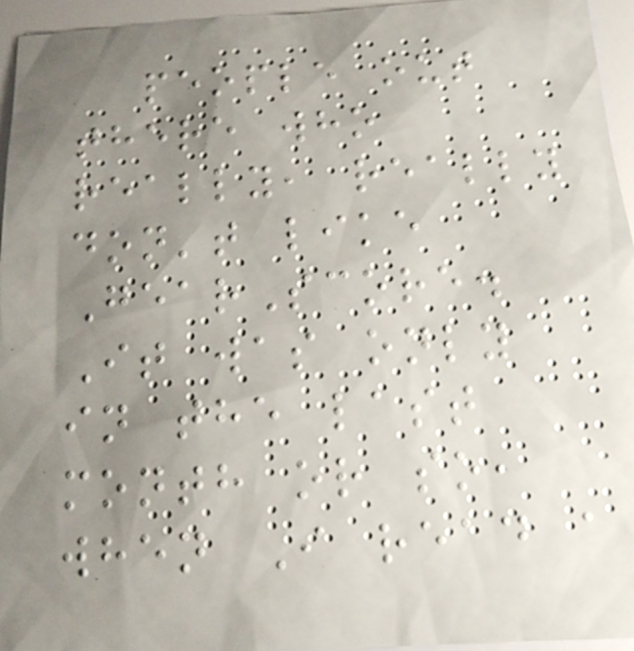people out
there who
really, really
don't like
GearScore.
It was only
in the last
month or so,
when I read a
